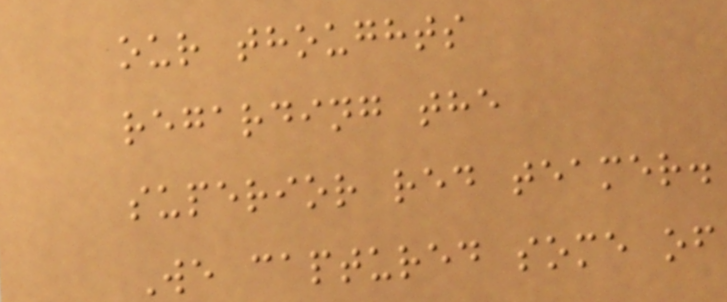our thoughts
regarding the
superior red teamer.
We captured some of
